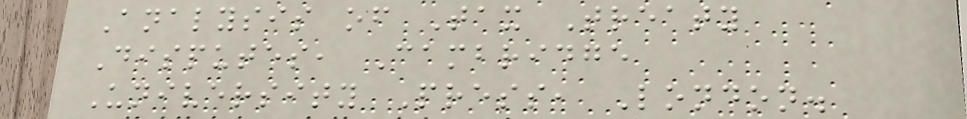Analysis of Tax Treaty
Disputes, Cambridge
University Press, London.
